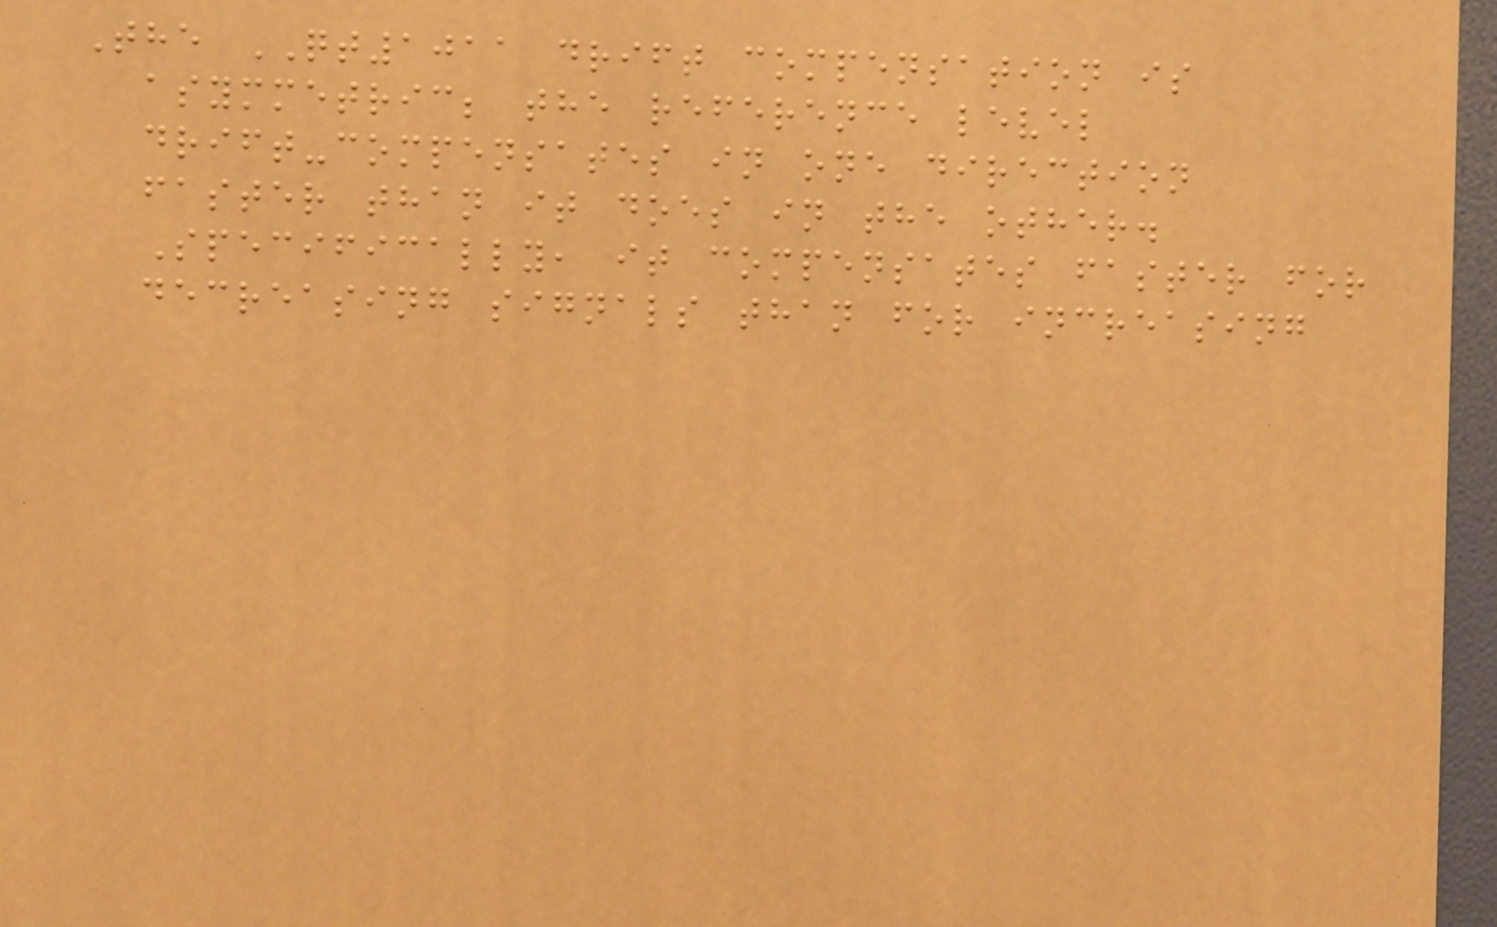The QT1011 drift compensation is
asymmetric; the reference level
drift-compensates in one direction
faster than it does in the other.
Specifically, it compensates faster for
decreasing signals than for increasing
